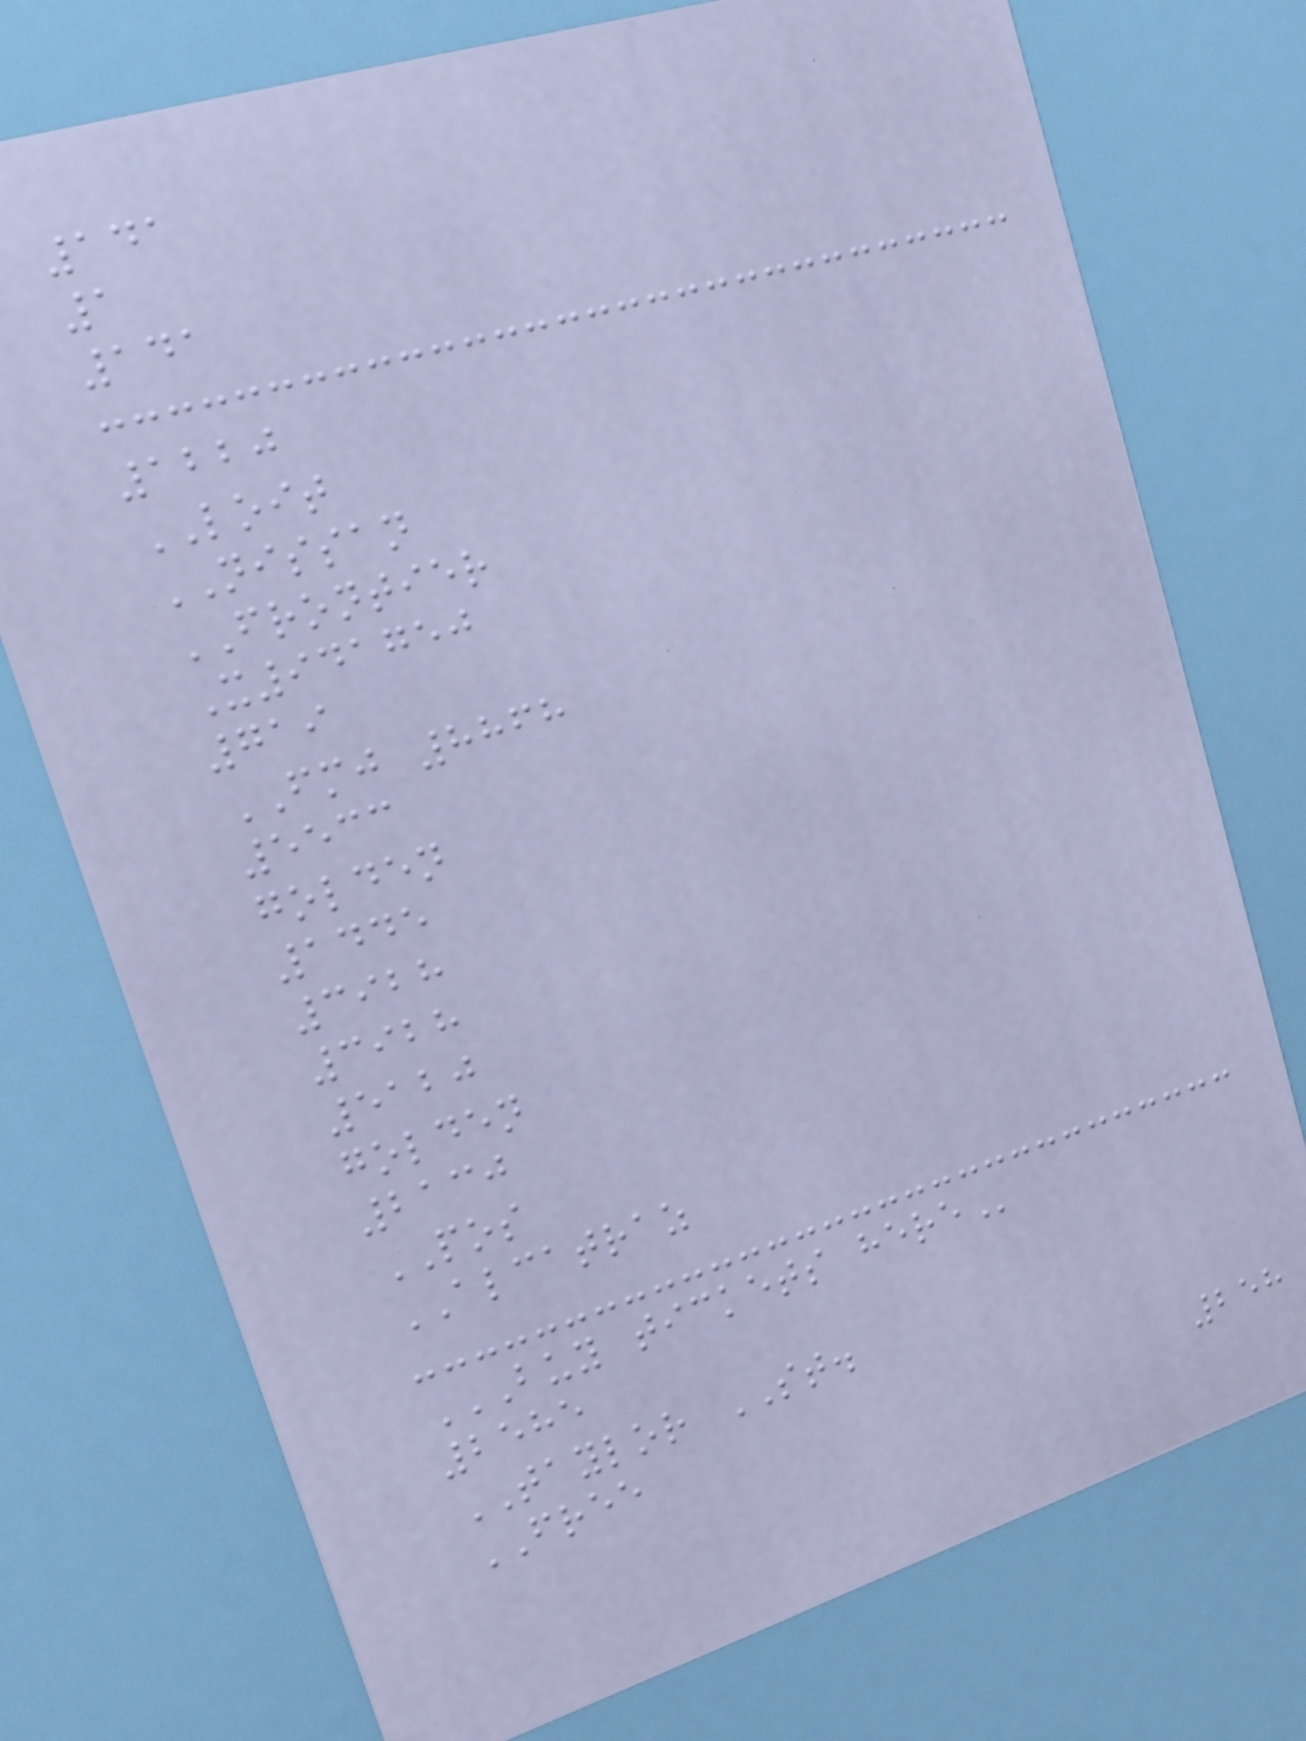141
1
141
1220
LOIT
NISSAN
FRONTIER
X941750
719
FMJ 8868
5533
golden
1445
3928
3928
5120
golden
2130
POS
ALCATRAZ
BUY TICKETS HERE
2585
TAYLOR ST.
FREE
258
